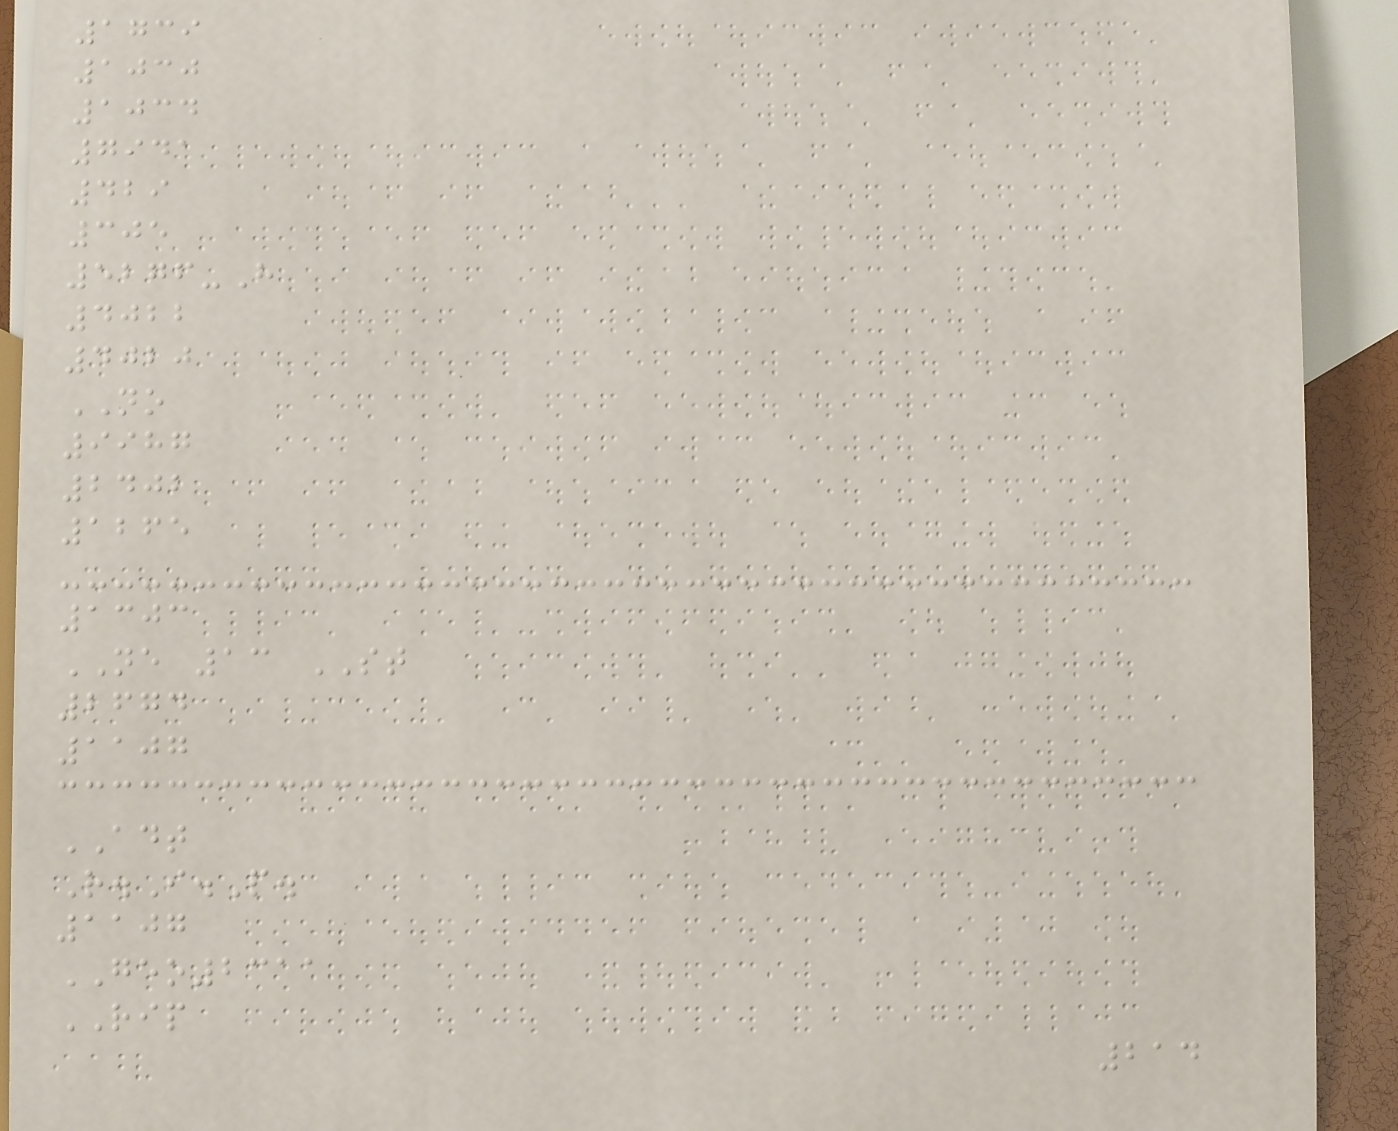1739
1030
1034
7941
429
305
5276-H
4022
4020
NO
9987
2402
1265
1303
NE 13 ST
2674
1107
ADT
R.I.P.
1107
GEO2311
RIP
214
